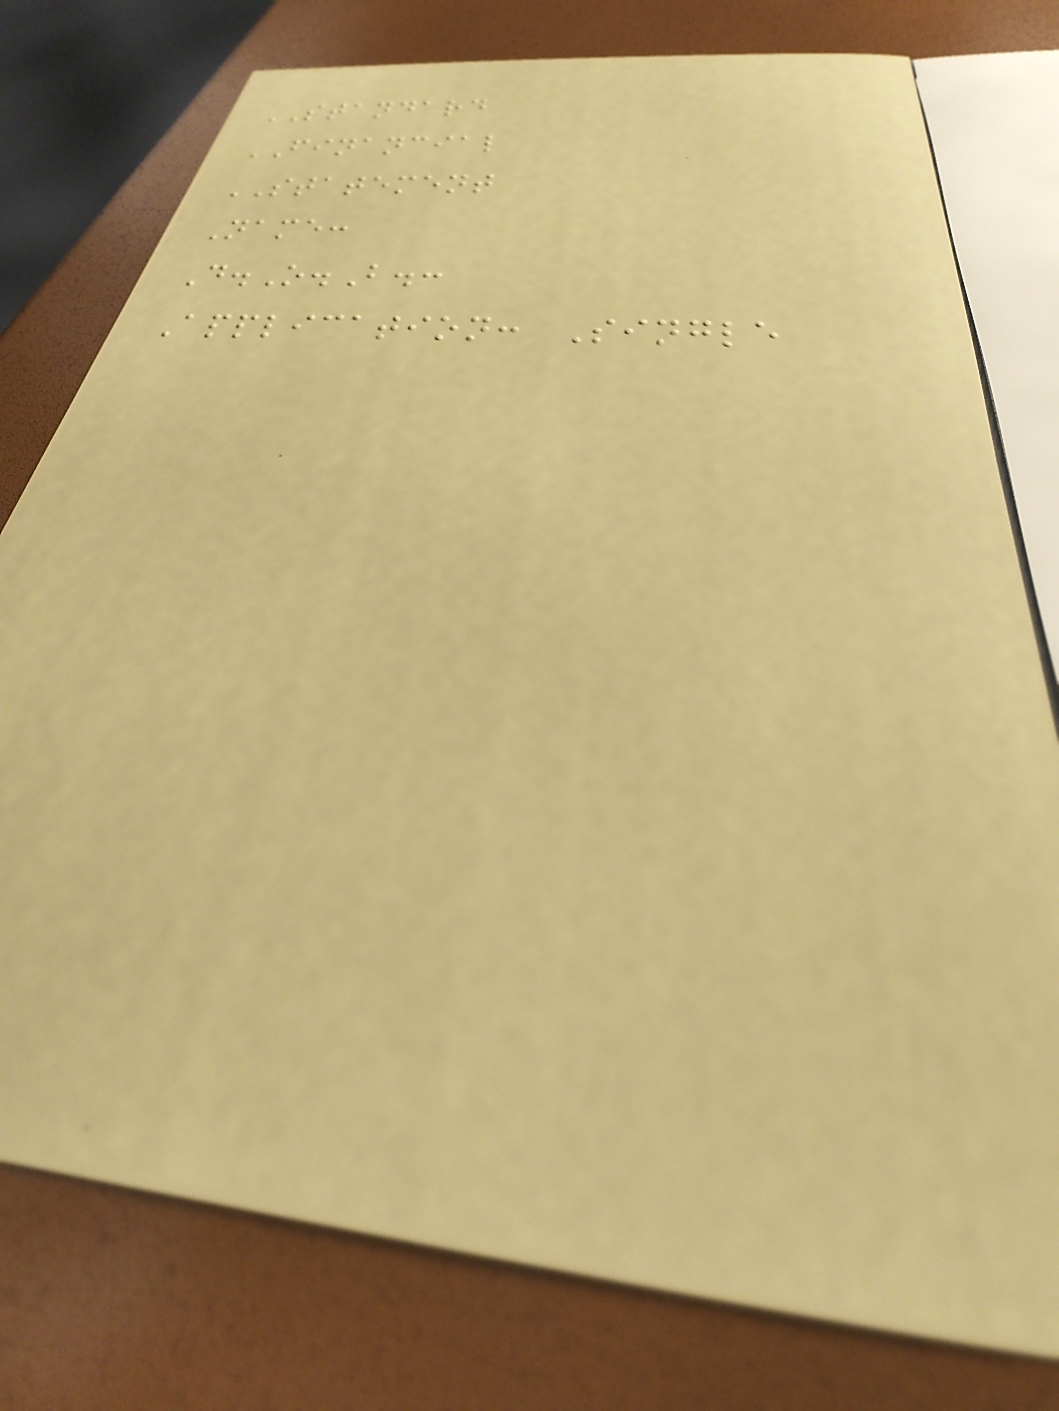STANDARD
FINANCIAL
STATEMENT
Name:
D.O.B.:
Application: Single
